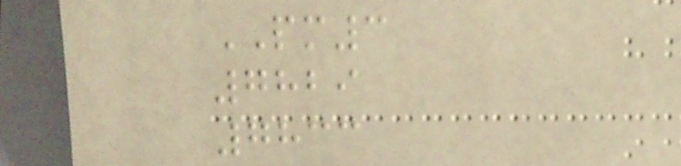PM3
7829
7833
